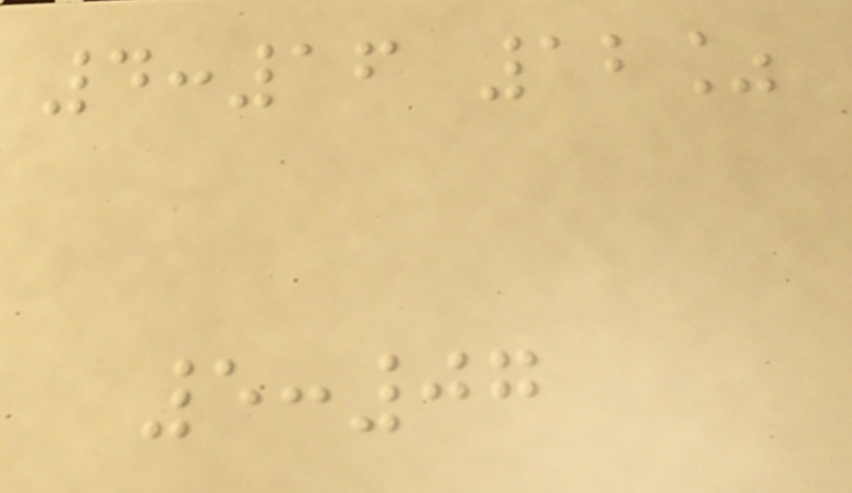4:16 12%
5:07
